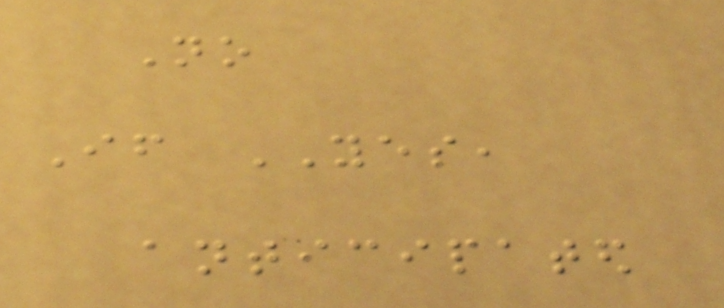No
If YES,
anticipated
